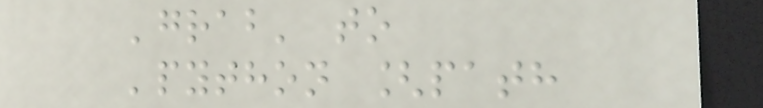'grab' to
'python [path
